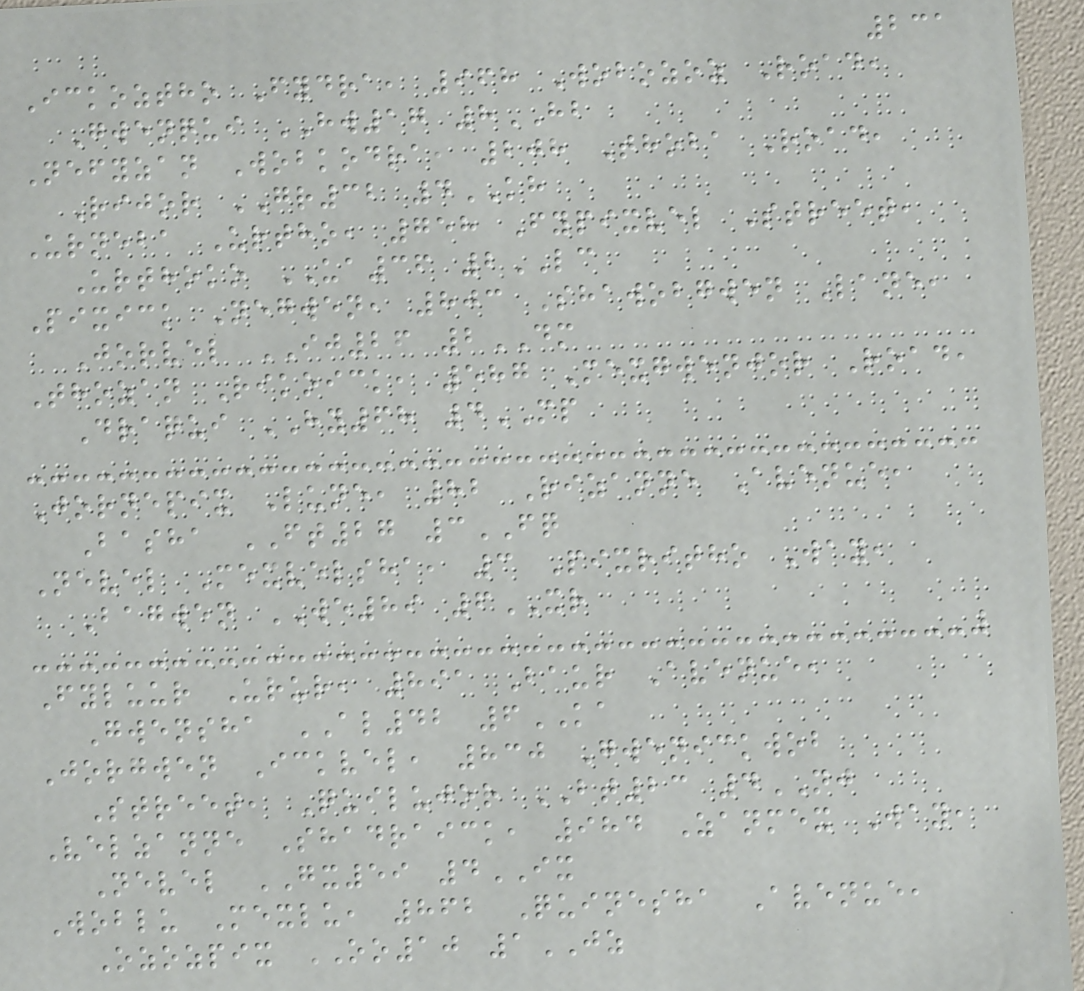231
Ickoztho Fydra, 968 Wobozoz Road,
Gwenqui HW17 8HB
Nefyzan Wobkodra, 208 Thoba Road,
Rijor GR32 4KH
Urneba Urtho, 758 Fypixvel Street,
Urthoko UA36 2LC
Pixick Negwen, 803 Shawobgwen Lane,
Jorvel IJ26 2DM
Thozan Rikoick, 587 Mexgwenjor Road,
Draqui HY68 4MP
Jornepix Lune, 82 Rizanne Avenue,
Basha FT27 3FQ
Nevel Mexvelsha, 3 Pixritho Way,
Bagwen WE89 6XR
Fyluur Urur, 891 Baur Avenue,
Gwensha AL42 6KA
Jorgwen Ickvel, 830 Gwenickwob
Street, Quilujor BT23 4NJ
Velzanne Shadraick, 984 Zanmex Way,
Nevel GX59 4IX
Woblu Mexlu, 862 Quinesha Avenue,
Ozozpix OO10 1JZ
